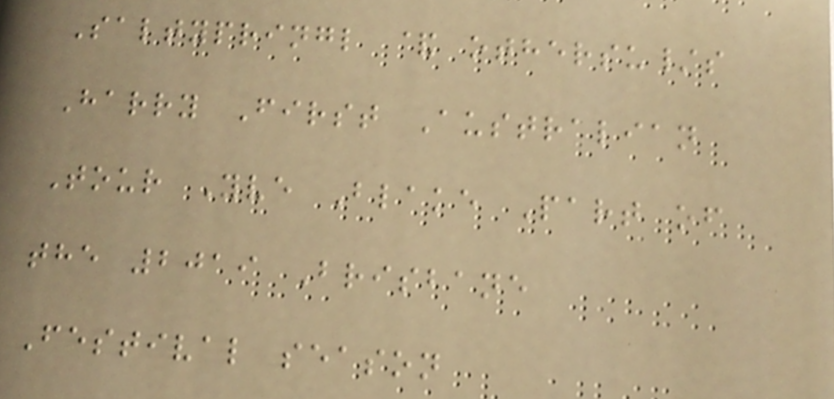Saltypringl & othersu/s
Harry First Australian
Tour Yve Blake Part of
the 2019 Brisbane
Festival season
